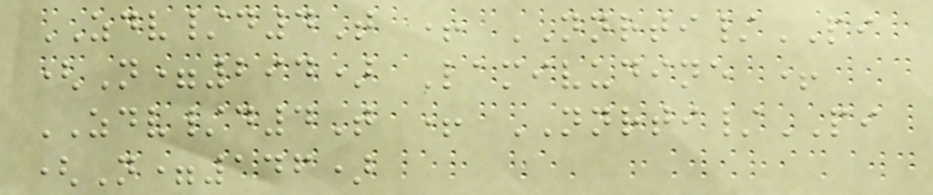ZDV/d4T + NNRTI/PI
(N=294) Lamivudine +
ZDV/d4T + NNRTI/PI
(N=146)
